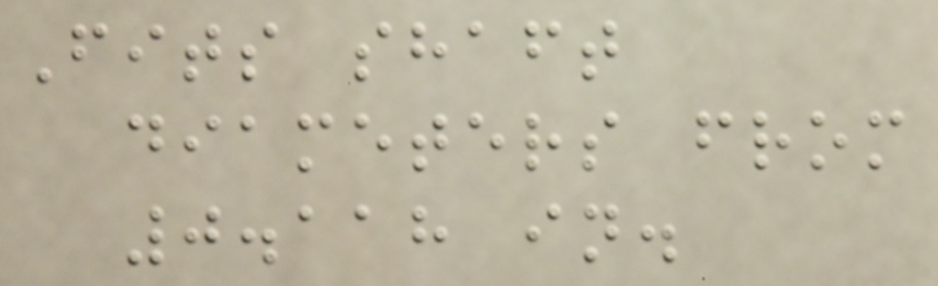Fits shaft
diameters from
0.118 in.
